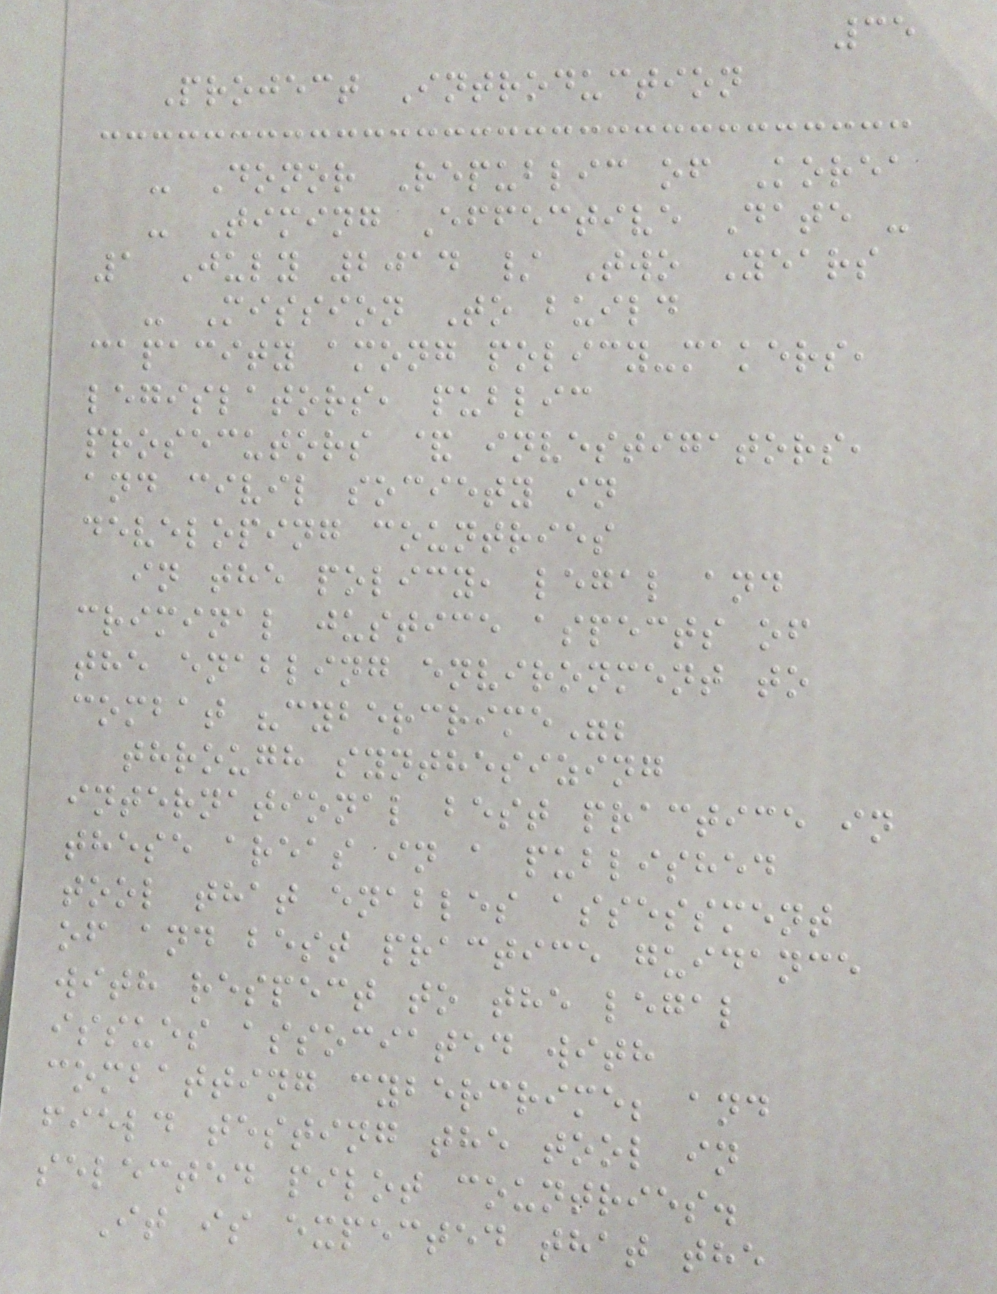35
Project Introduction
- Donor Republic of Korea
- Timing Effective Date -
1 July 2014 / Two Years
- Mission To build
capacity among policy-makers,
legislators, public
prosecutors & investigators,
and civil society in
developing countries
in the policy, legal and
criminal justice aspects of
the enabling environment to
combat "cybercrime";
through synthesizing
international best practice in
these areas in a published
tool that enables assessment
of and best practice guidance
with respect to the legal
issues associated with
combatting cybercrime; and
field testing the tool in
selected pilot countries.
It is expected that the
